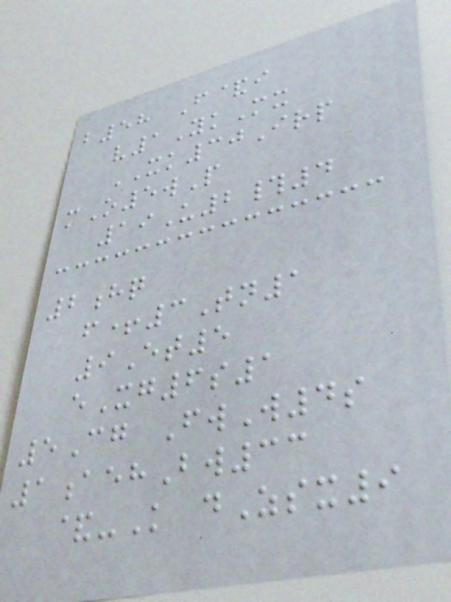b58 F&i
v1YkMx
XK30Irp
mO5wP
19U2#4
2hq
f+3Tn1
9Et5
eXg6s1
5Cg FwW4s
1aehBw33
&-K dZsx9
